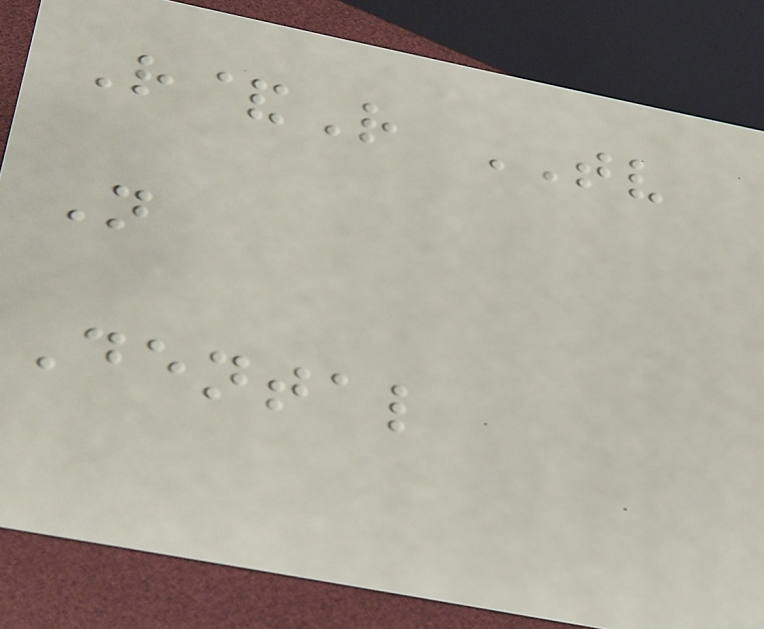R&R TV
N
Dental
